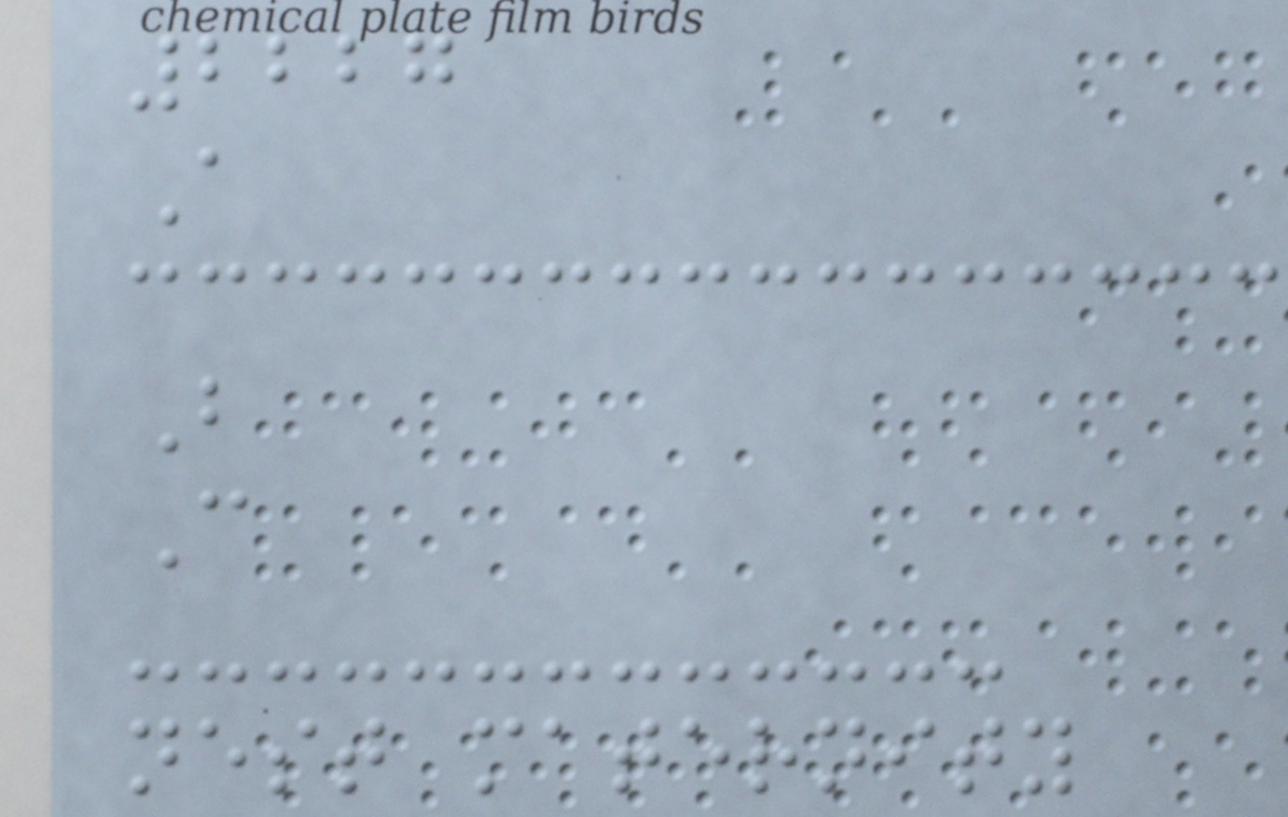2227
A
B
C
nest maternity
